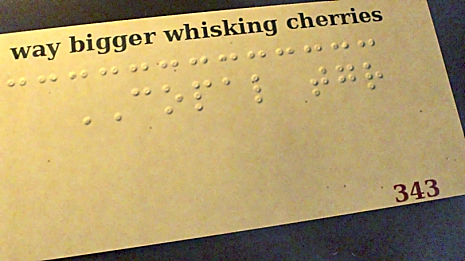COPAL together
